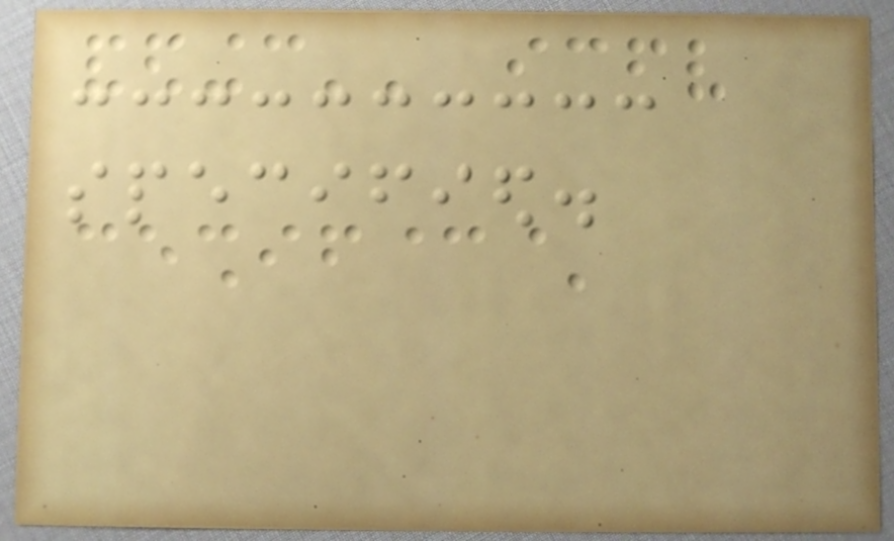specified.
